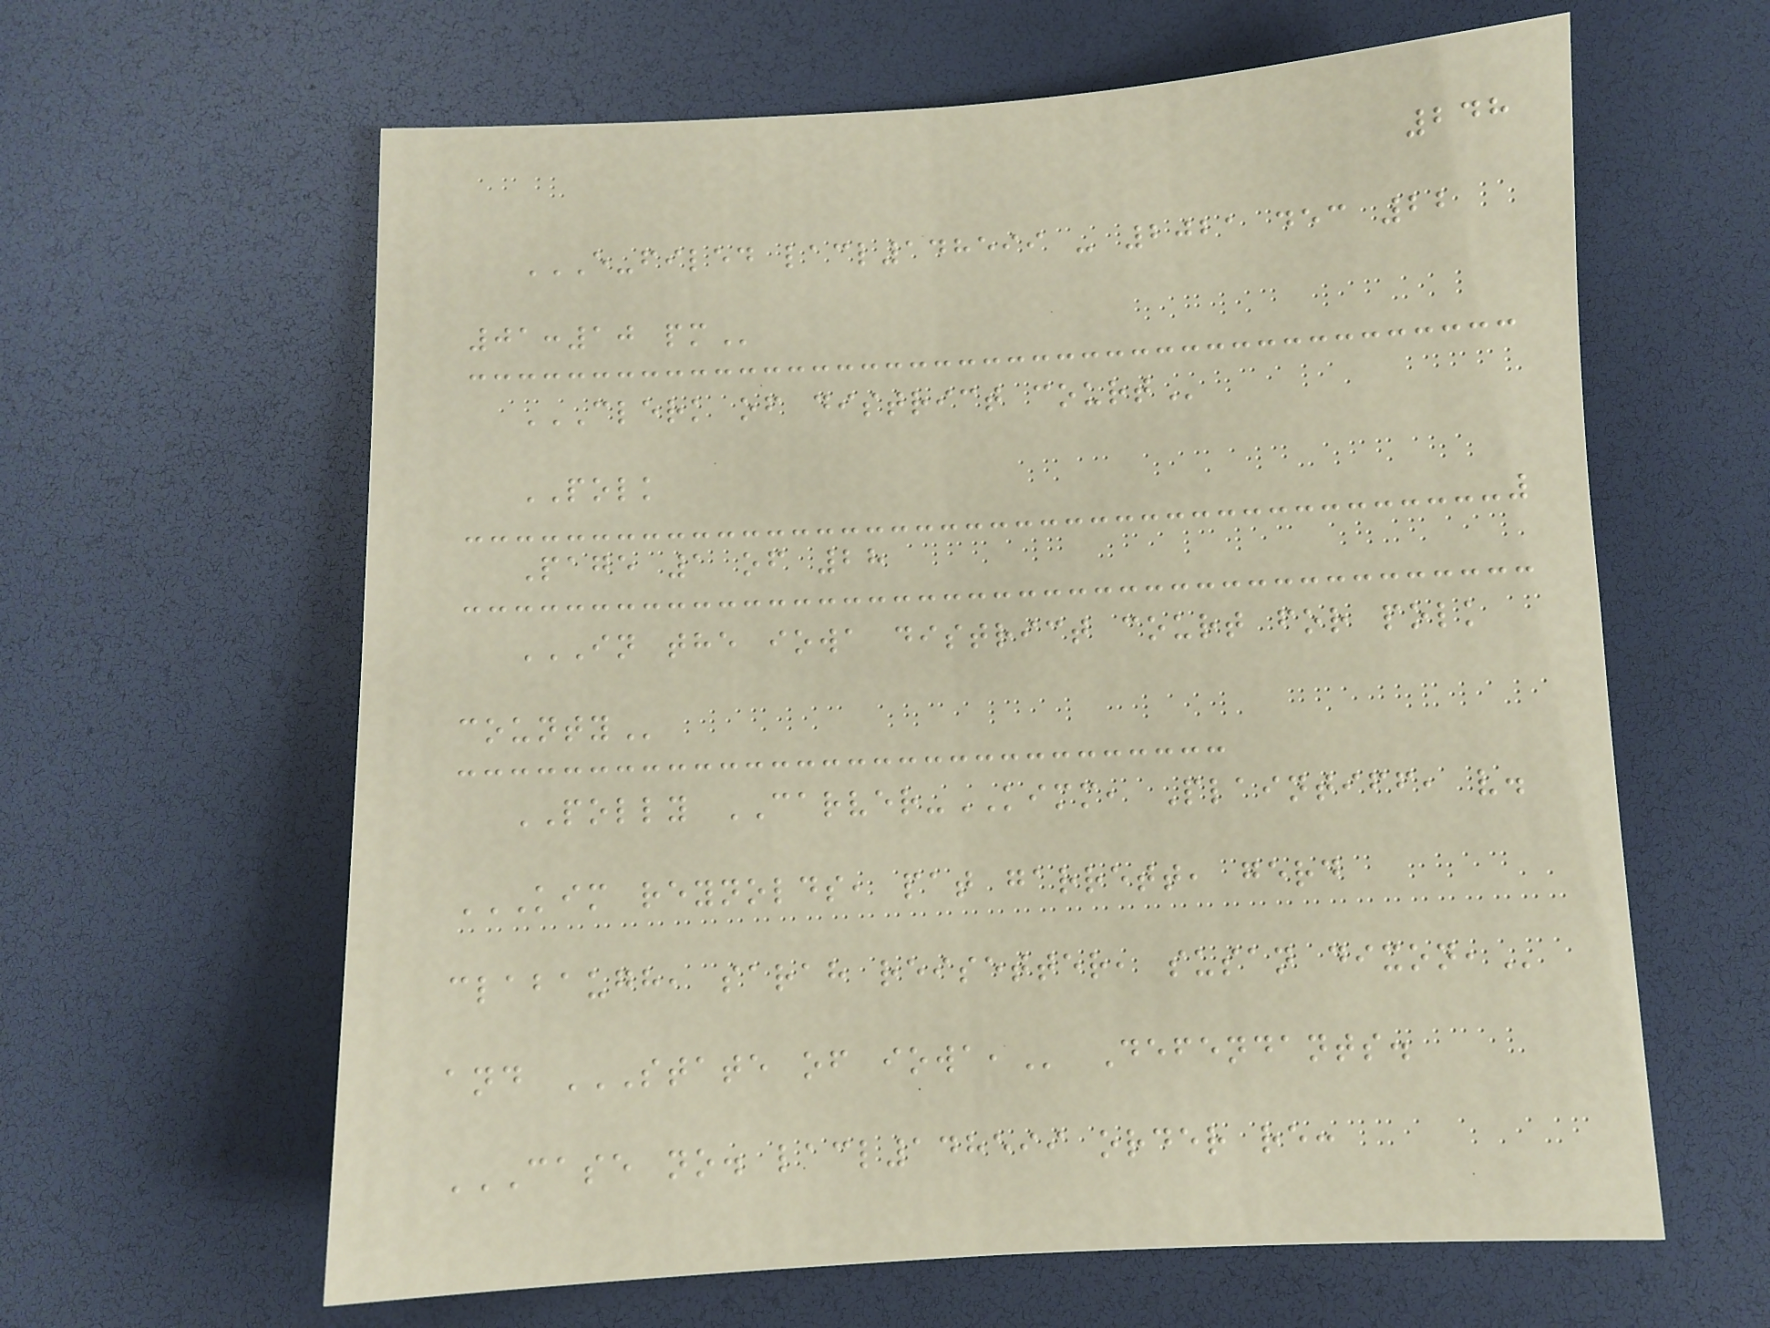248
E-FILED LACL148599 - 2021 DEC 22
01:10 PM
CLERK OF DISTRICT COURT
POLK
Page 1 of 28
IN THE IOWA DISTRICT COURT FOR POLK
COUNTY
POLLY CARVER-KIMM, Plaintiff, v.
KIM REYNOLDS, PAT GARRETT, GERD
CLABAUGH, SARAH REISETTER, SUSAN DIXON,
and STATE OF IOWA, Defendants.
CASE NO. LACL148599 ORDER RE:
